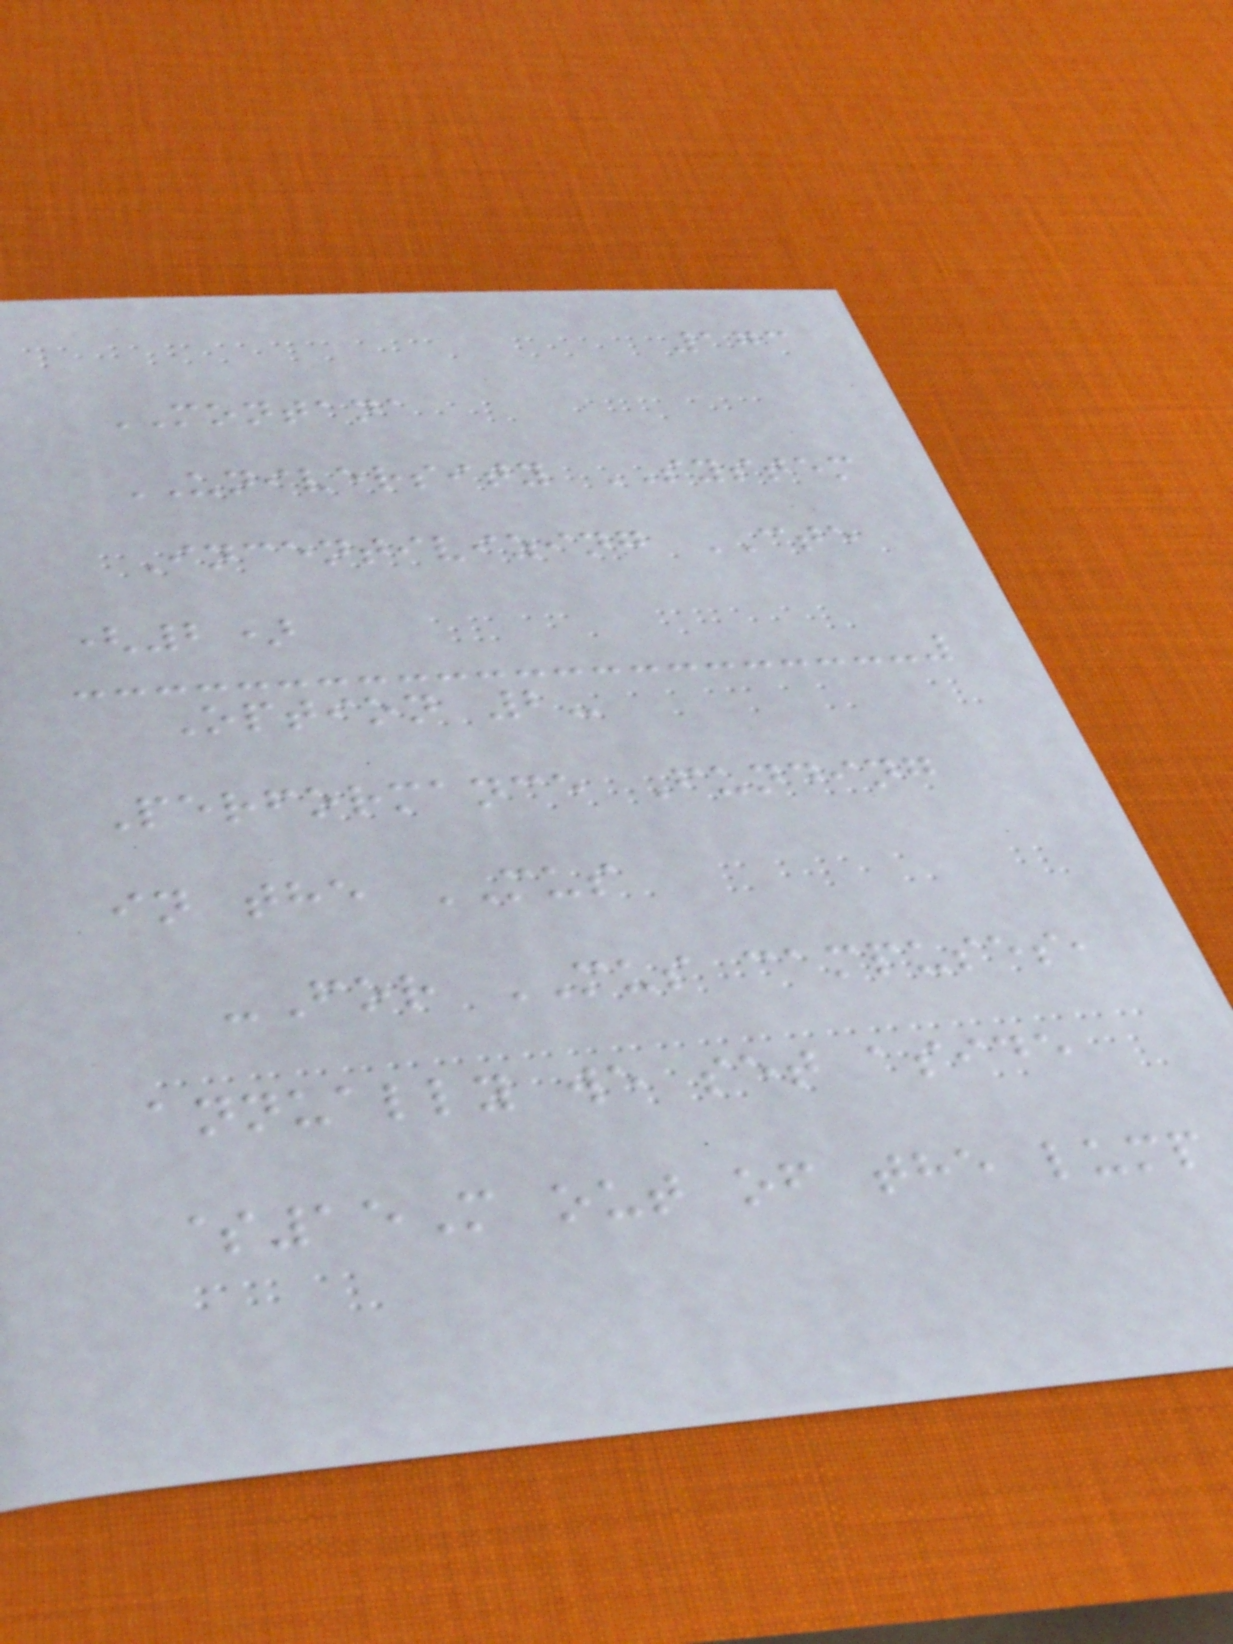173
MONTANA
UNIVERSITY SYSTEM
Incentivizing CTE
(2)
Option 2-
Performance Funding
in the MUS
-For MUS campuses,
annually we set aside
$15M out of the lump
